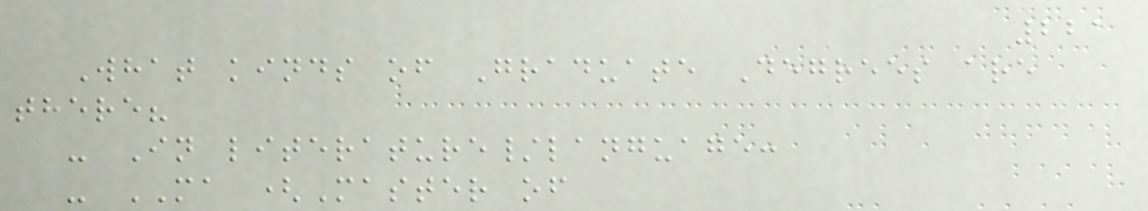221
What kinds of Graduate Degrees are
there?
- In literature/language:
- MA (Master of
